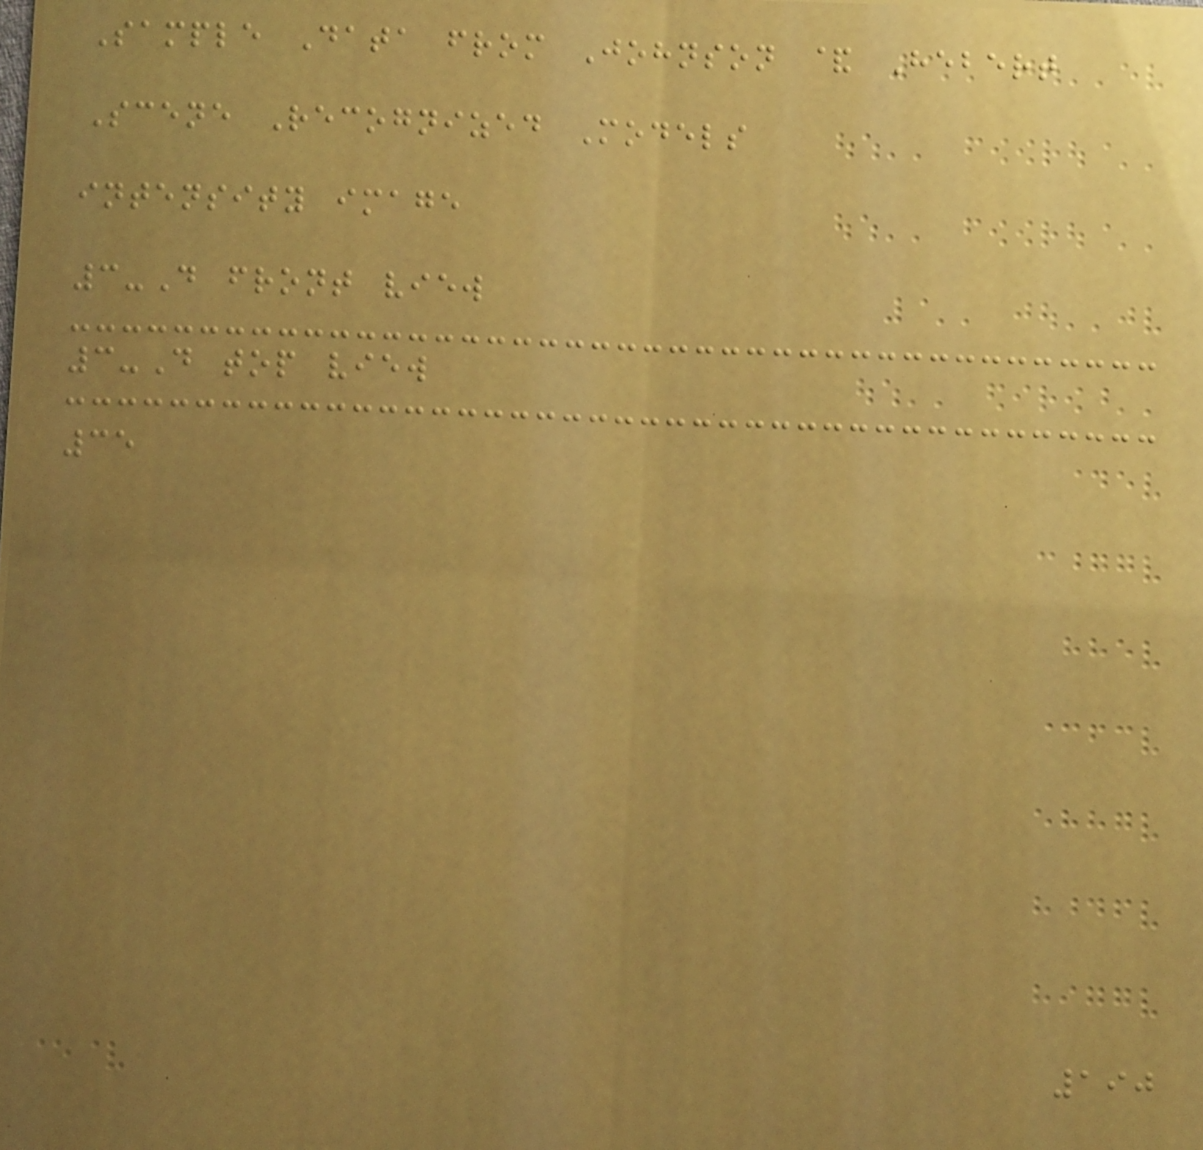Sample Data from Johnson & Hebert
Scene Recognized Models
intensity image
3-D front view
3-D top view
35
190
